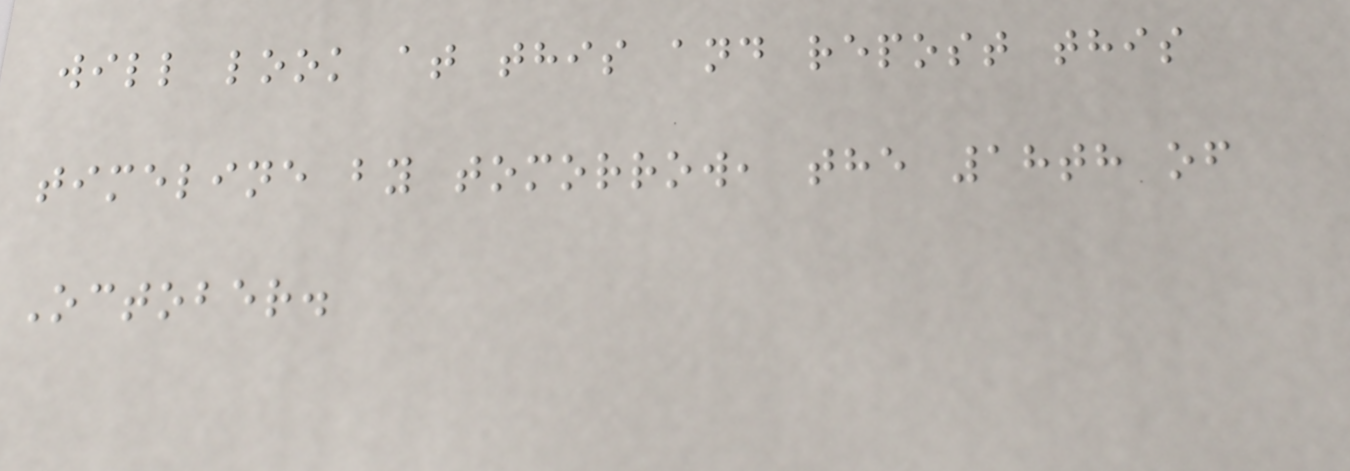will look at this and repost this
timeline by tomorrow, the 18th of
October.
